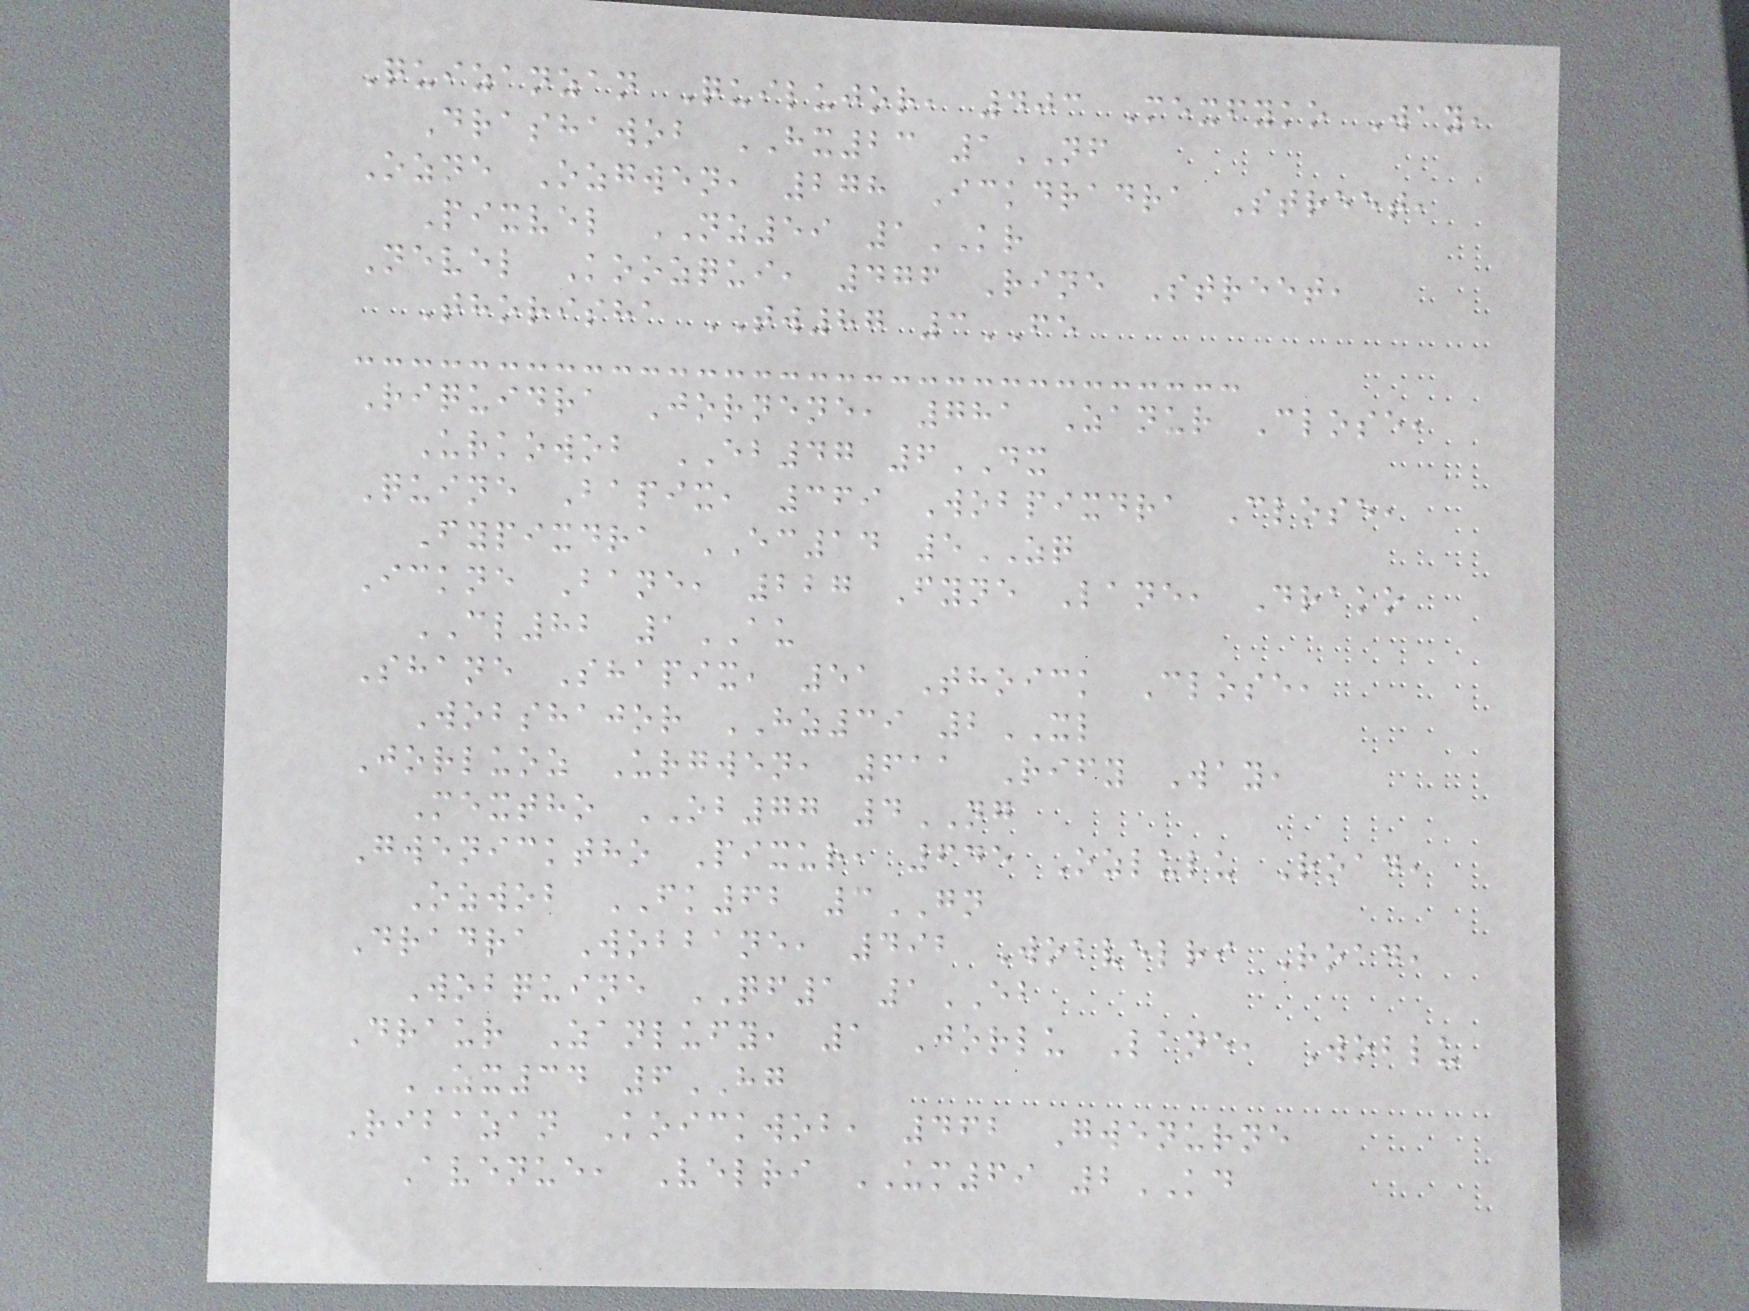Quizanzan Quilujor, 403 Mexfyko Way,
Drashawob HX23 1NF
Ozne Ozgwen, 278 Ickdradra Street,
Pixvel NZ59 1KR
Nevel Koozqui, 476 Rine Street,
Thorisha TW87 3FE
Riquidra Jornene, 781 Zanur Close,
Urkowob EB47 6DX
Quine Bapix, 369 Wobpixdra Close,
Fypixdra EC14 5ZQ
Ickne Bane, 227 Fyne Lane, Drako
CL82 1AU
Shane Shapix, 51 Thoick Close,
Wobshajor HZ39 2XL
Jorluoz Urgwen, 611 Rify Way,
Mextho OB77 4NG
Gwenicktho Pixur, 645 Ozlulu Road,
Ozwob FK62 3GN
Dradra Wobbane, 492 Wobvelri Road,
Wobquine QF1 1EB
Draur Zanlufy, 1 Jorlu Lane, Woblu
ZX34 6HG
Ribazan Koickwob, 462 Gwenurne
Avenue, Velri UM69 2KD
